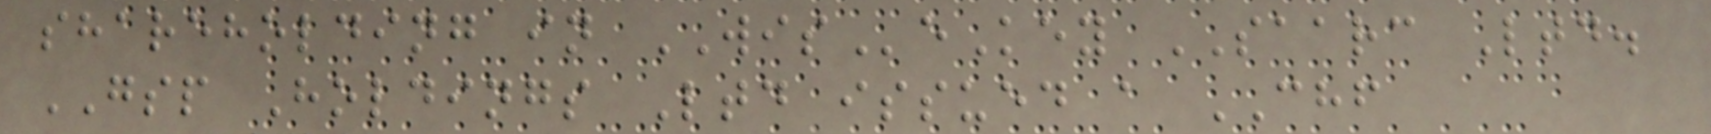shareholding in WISeKey SAARC Ltd.
GSP Holdings Ltd issued a CHF
